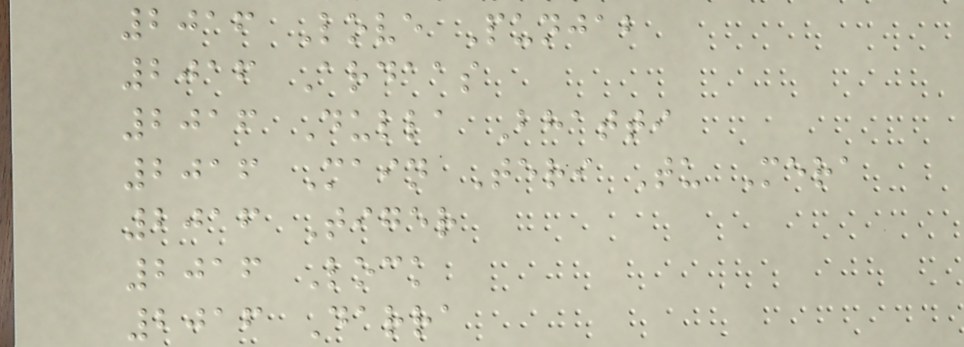2016 Love Punjab
2016 Ardaas
2016 Dulla Bhatti
2016 Main Teri Tu Mera
2016 Tiger
2016 Lock
2016 Darra
